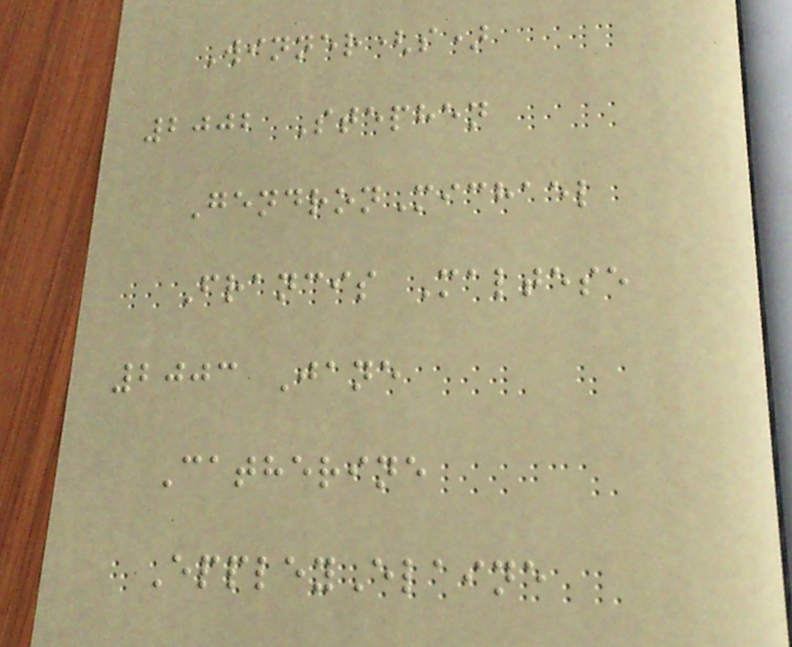Winner(s)
2002 Stephen
GendronMichael
Francis Maltese
2003 Jane
Catherine
EppleyElaine
